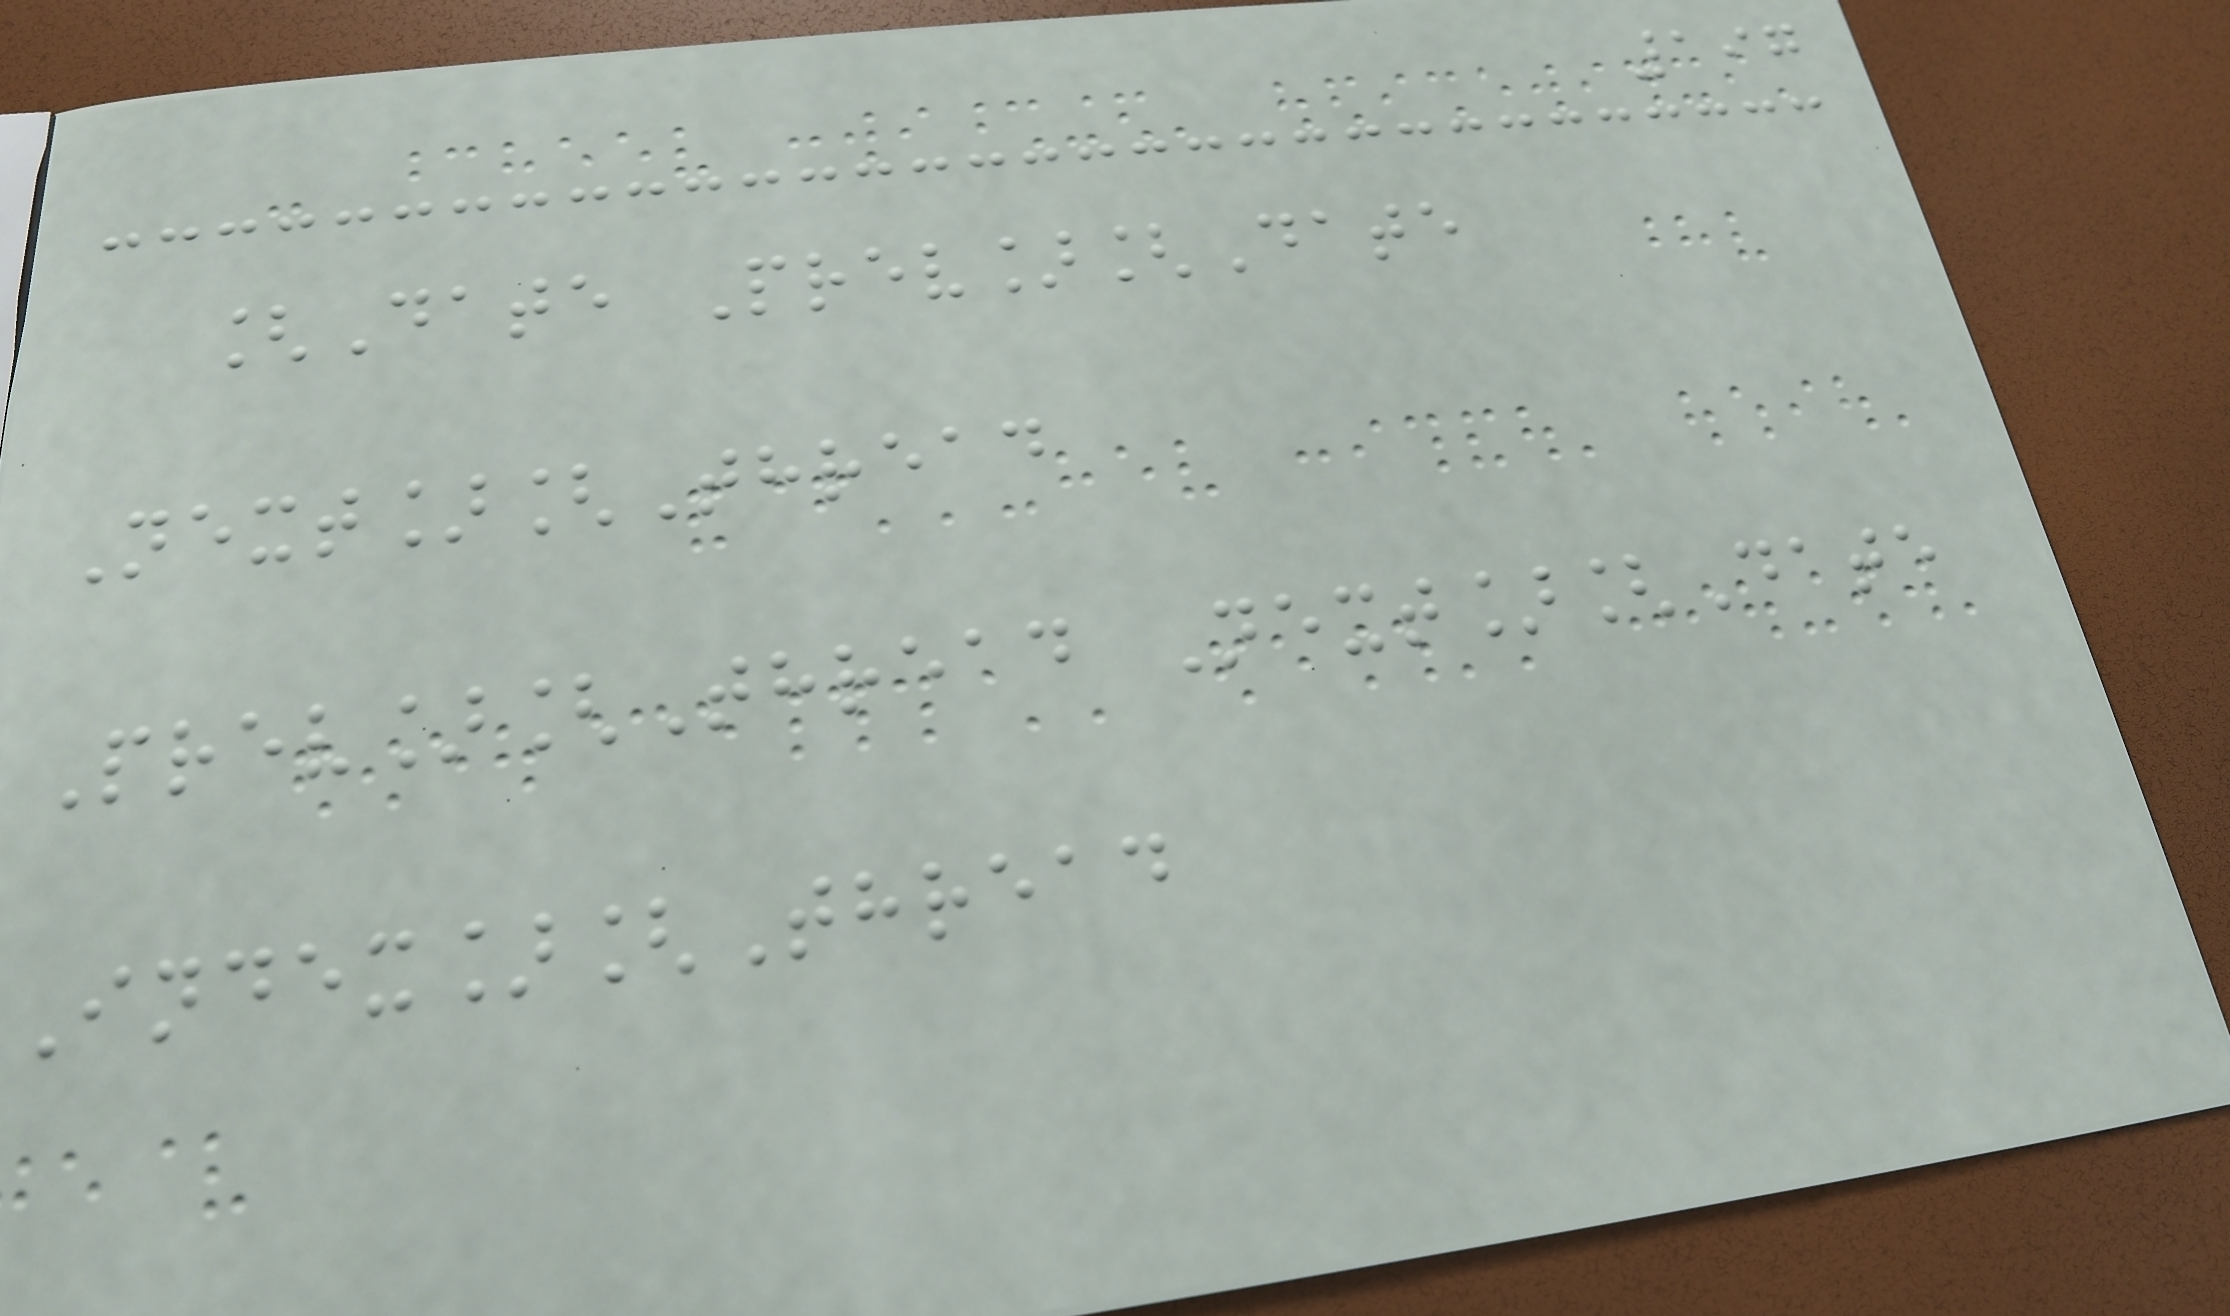197
[Date Prev][Date
Next][Thread
Prev][Thread Next][Date
Index][Thread
